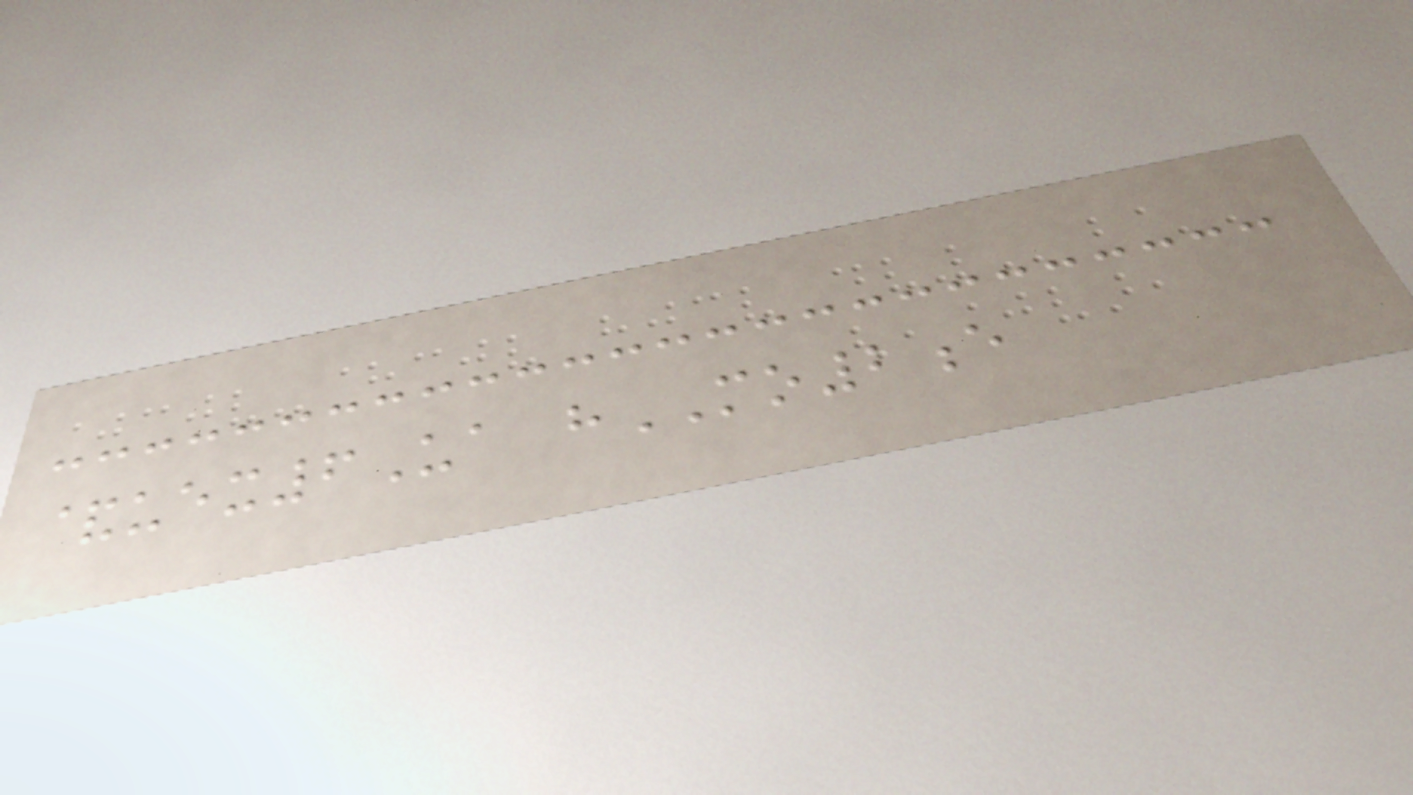&uex6Ua hMO2e
